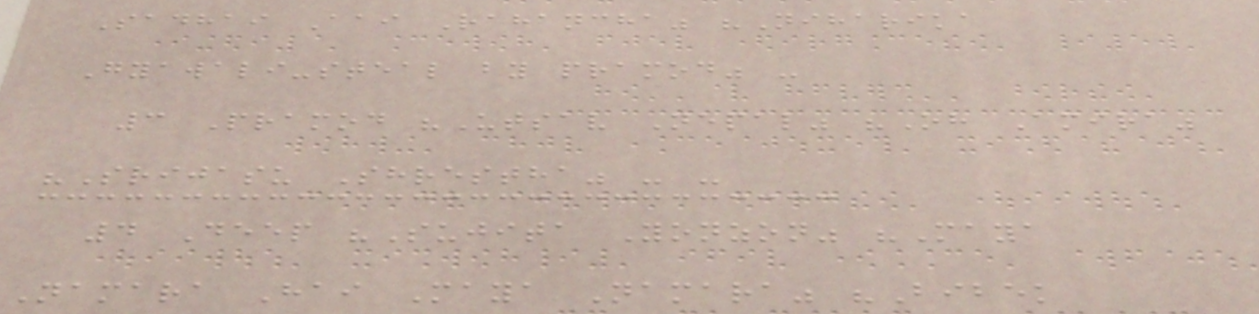Sadhai Aai Rahancha" "Niharika
Gyawali-steal by pramod" -
3 Pramod "Utsav Nepal" "Oh Amira"
"Srijasu Shrestha" - -
4 Deep "Sujita Yonzon" "Maya
Namara Hai Maya Namara" "Bibek
